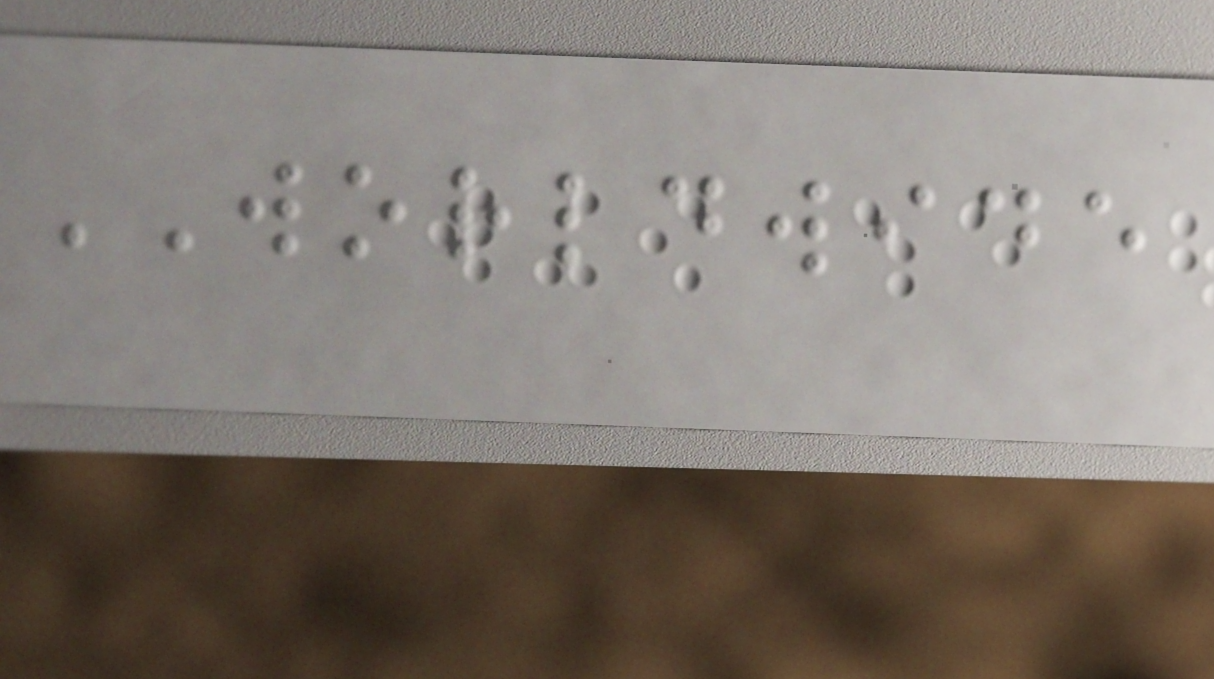WORLDWIDE
